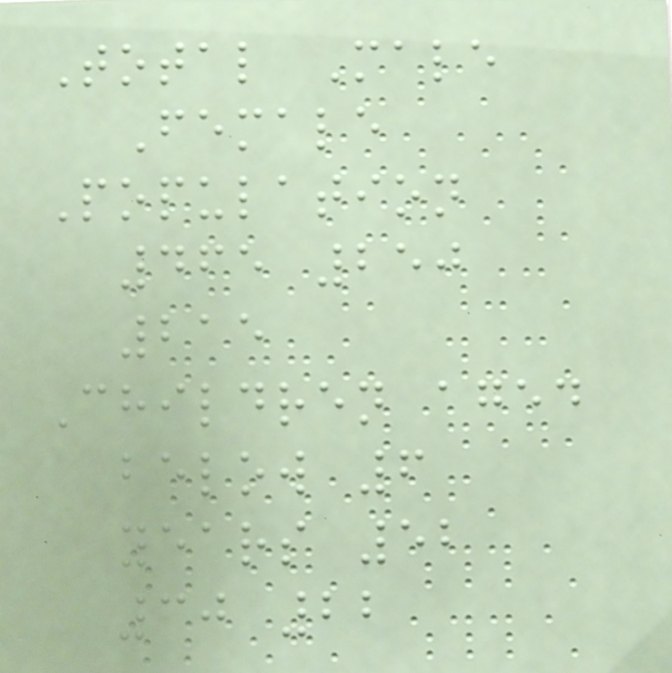Total Male
Female
Population
465 250
215
Children aged
below 6
years 52
30 22
